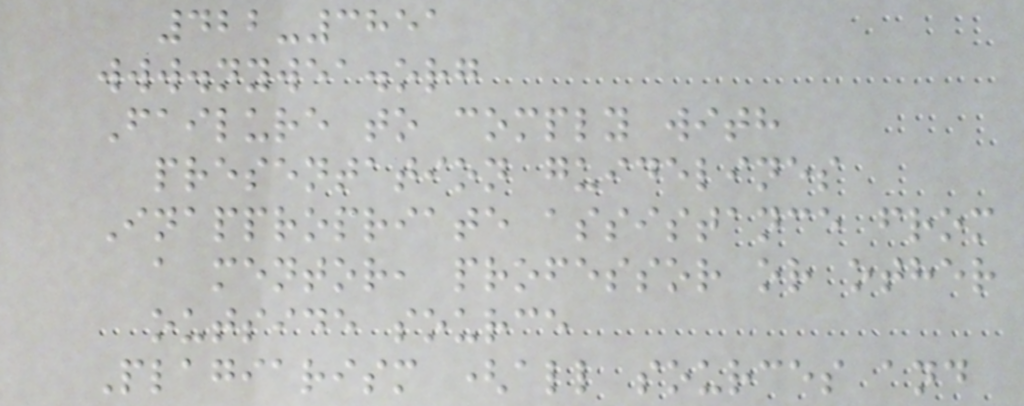422-3851
www.nywea.org
Failure to comply with
presentation guidelines
Inappropriate assistance from
a mentor, professor or other
outside source
Plagiarism (all sources and
